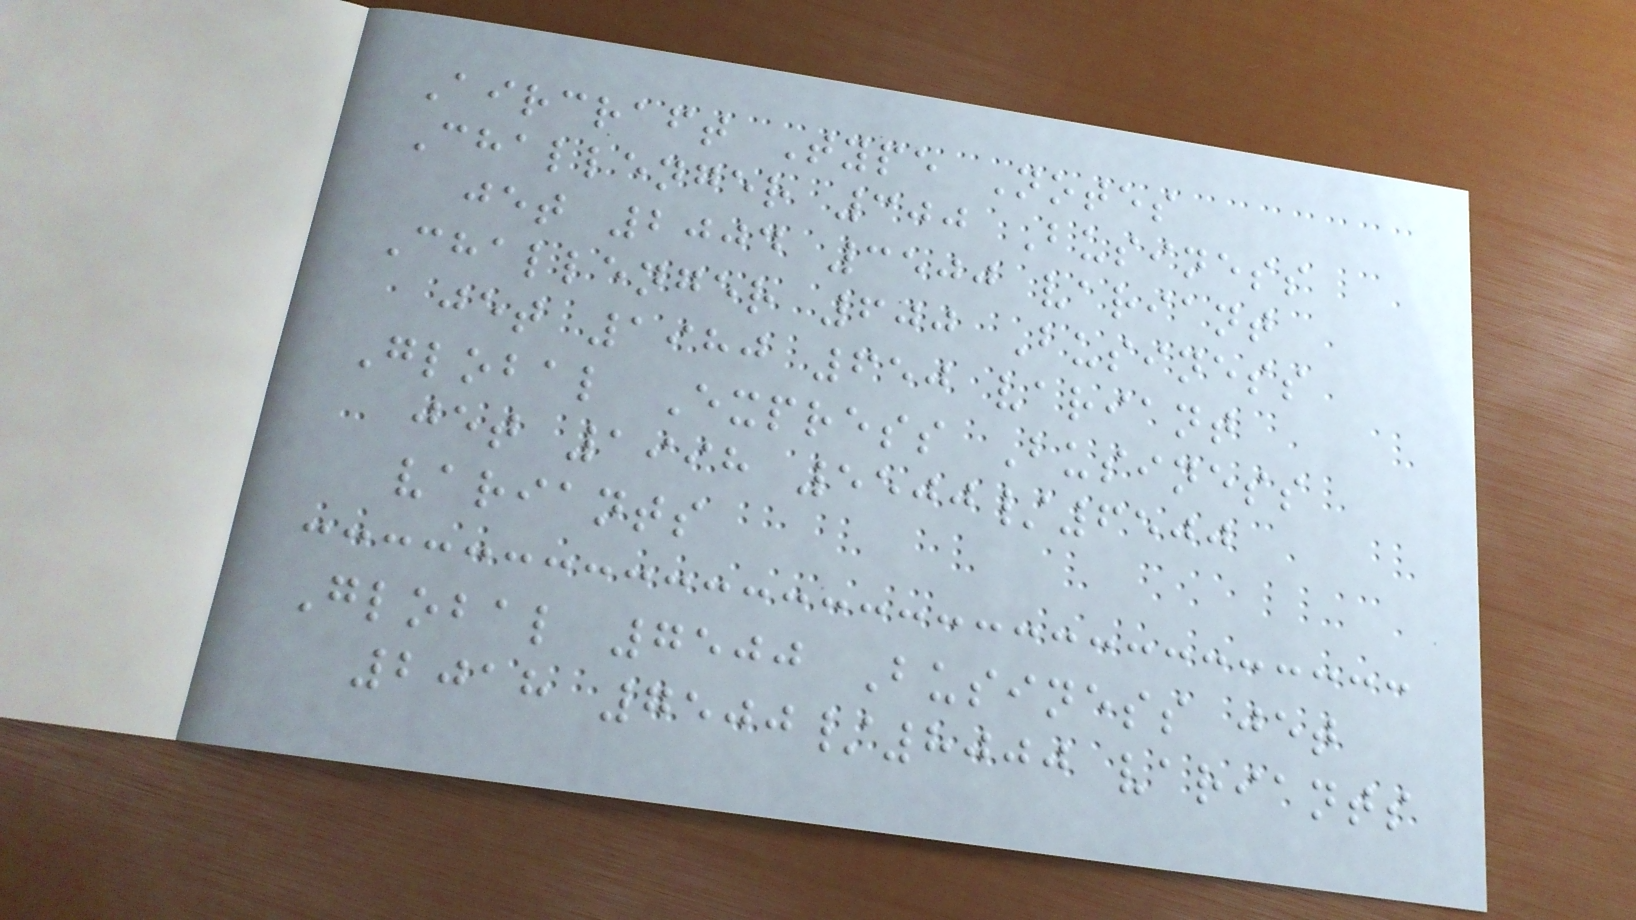Aircraft Type Notes
Challenger 300 Business
jet 2004 3500 variant
Challenger 600 Business
jet 1980 650 variant
Global Express Business
jet 1998 5500/6500
variants
Global 7500 Business jet
2018 7500/8000 variants
